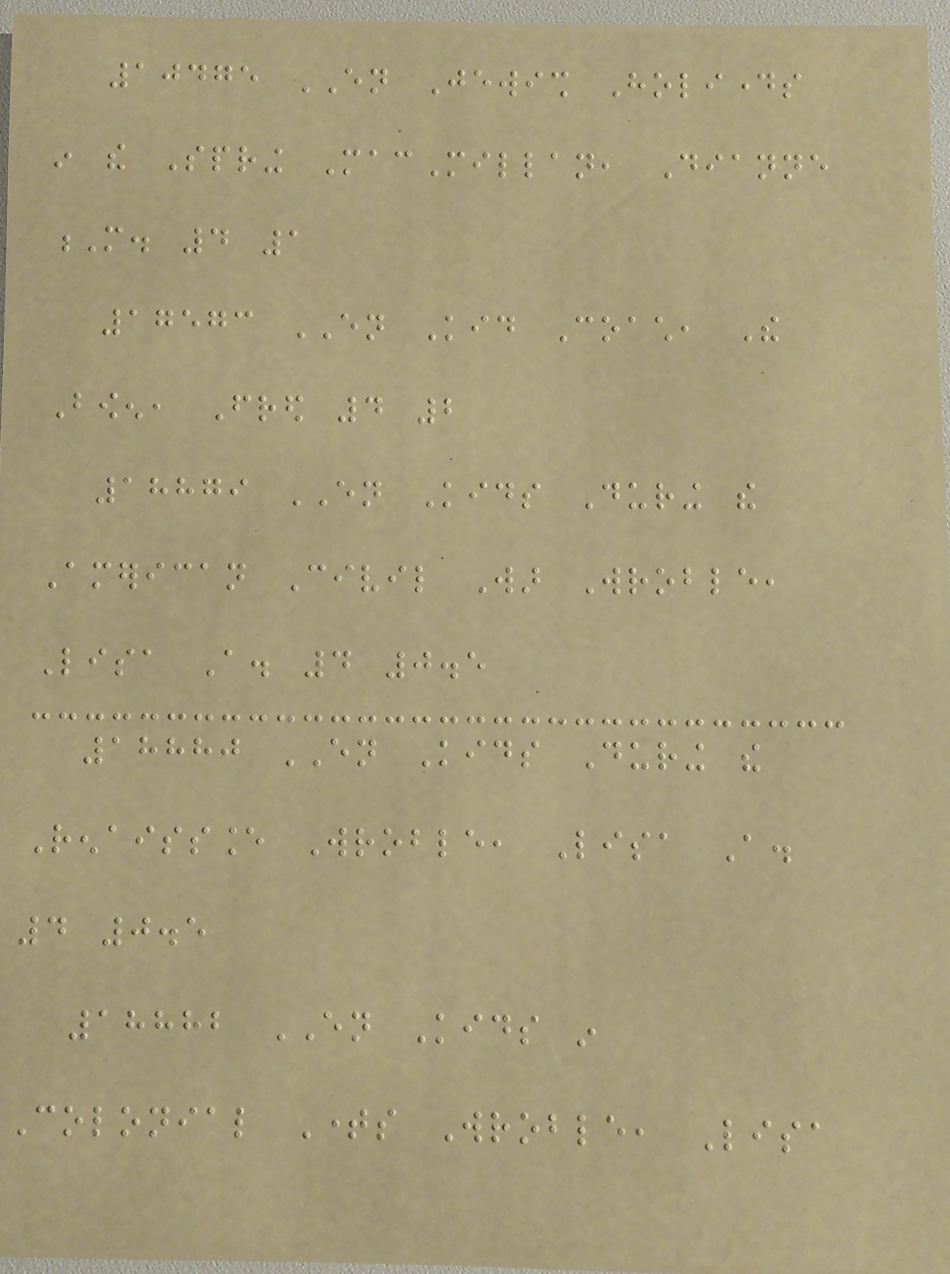10475 EN Jewish Holidays
in the Spring MacMillan, Dianne
M. 4 1
17573 EN Kid Coach, The
Bowen, Fred 4 2
18879 EN Kids During the
American Civil War Wroble,
Lisa A. 4 0.5
18880 EN Kids During the
Renaissance Wroble, Lisa A.
4 0.5
18882 EN Kids in
Colonial Times Wroble, Lisa
